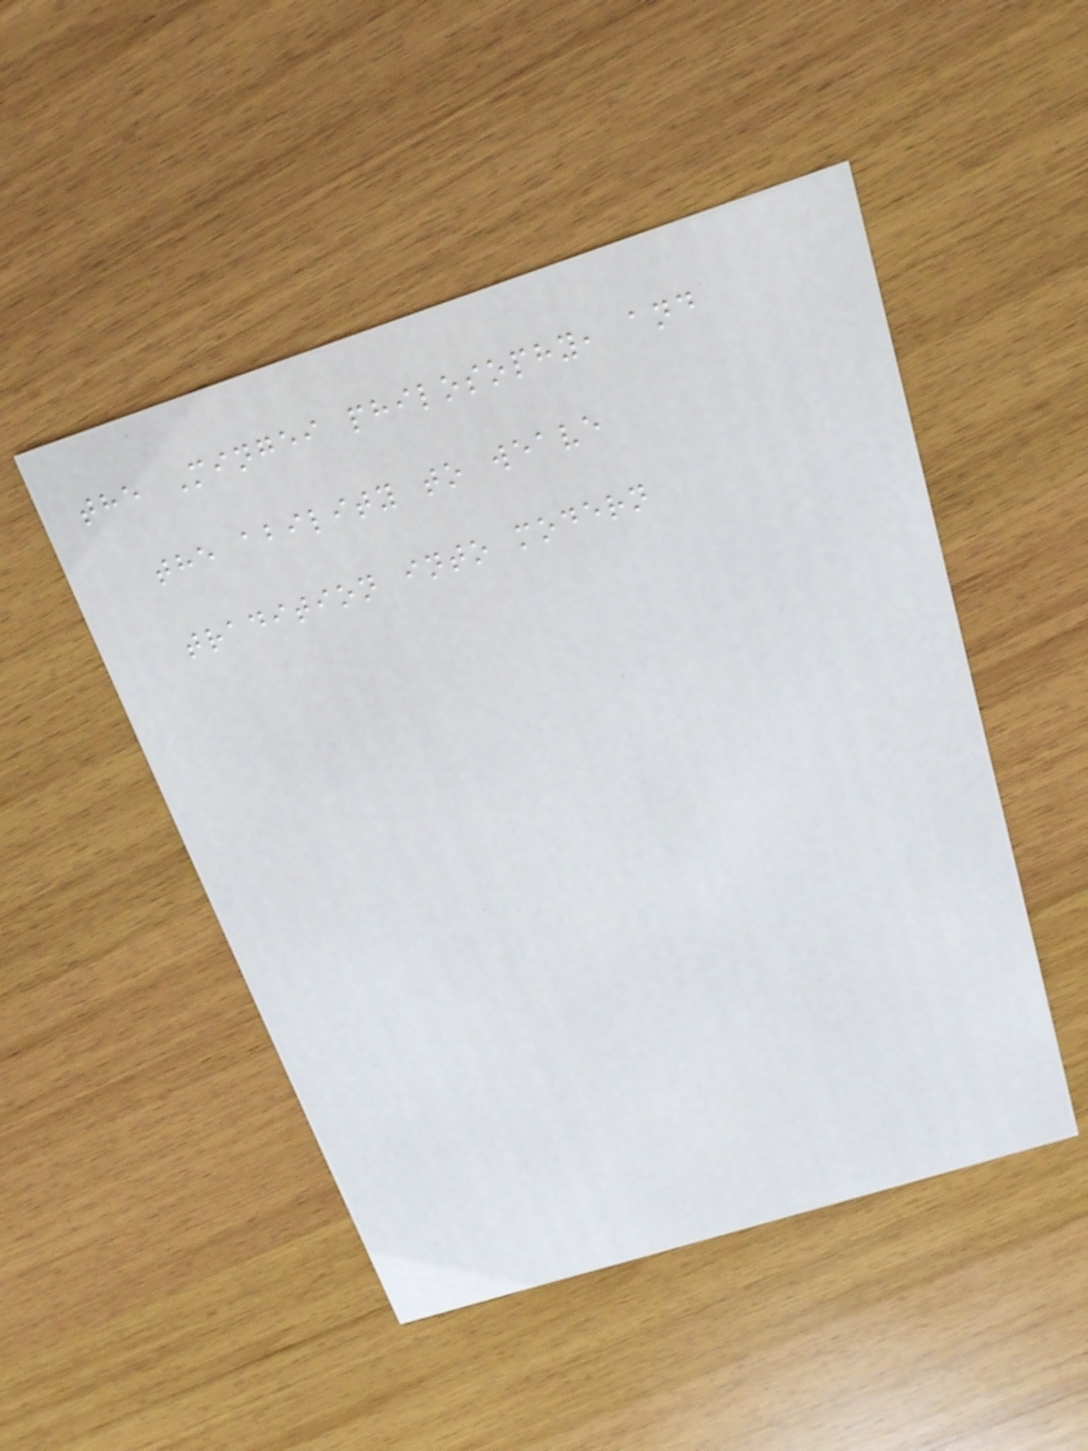the Mingei philosophy, and
the ability to weave
tradition into modern
